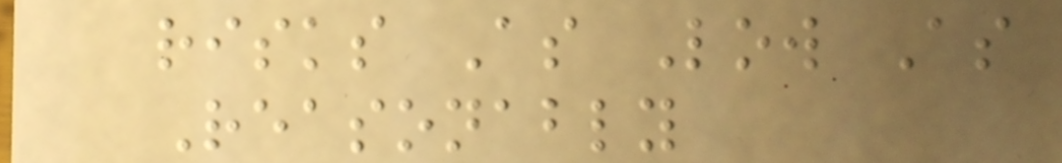risks As Low As
Reasonably
